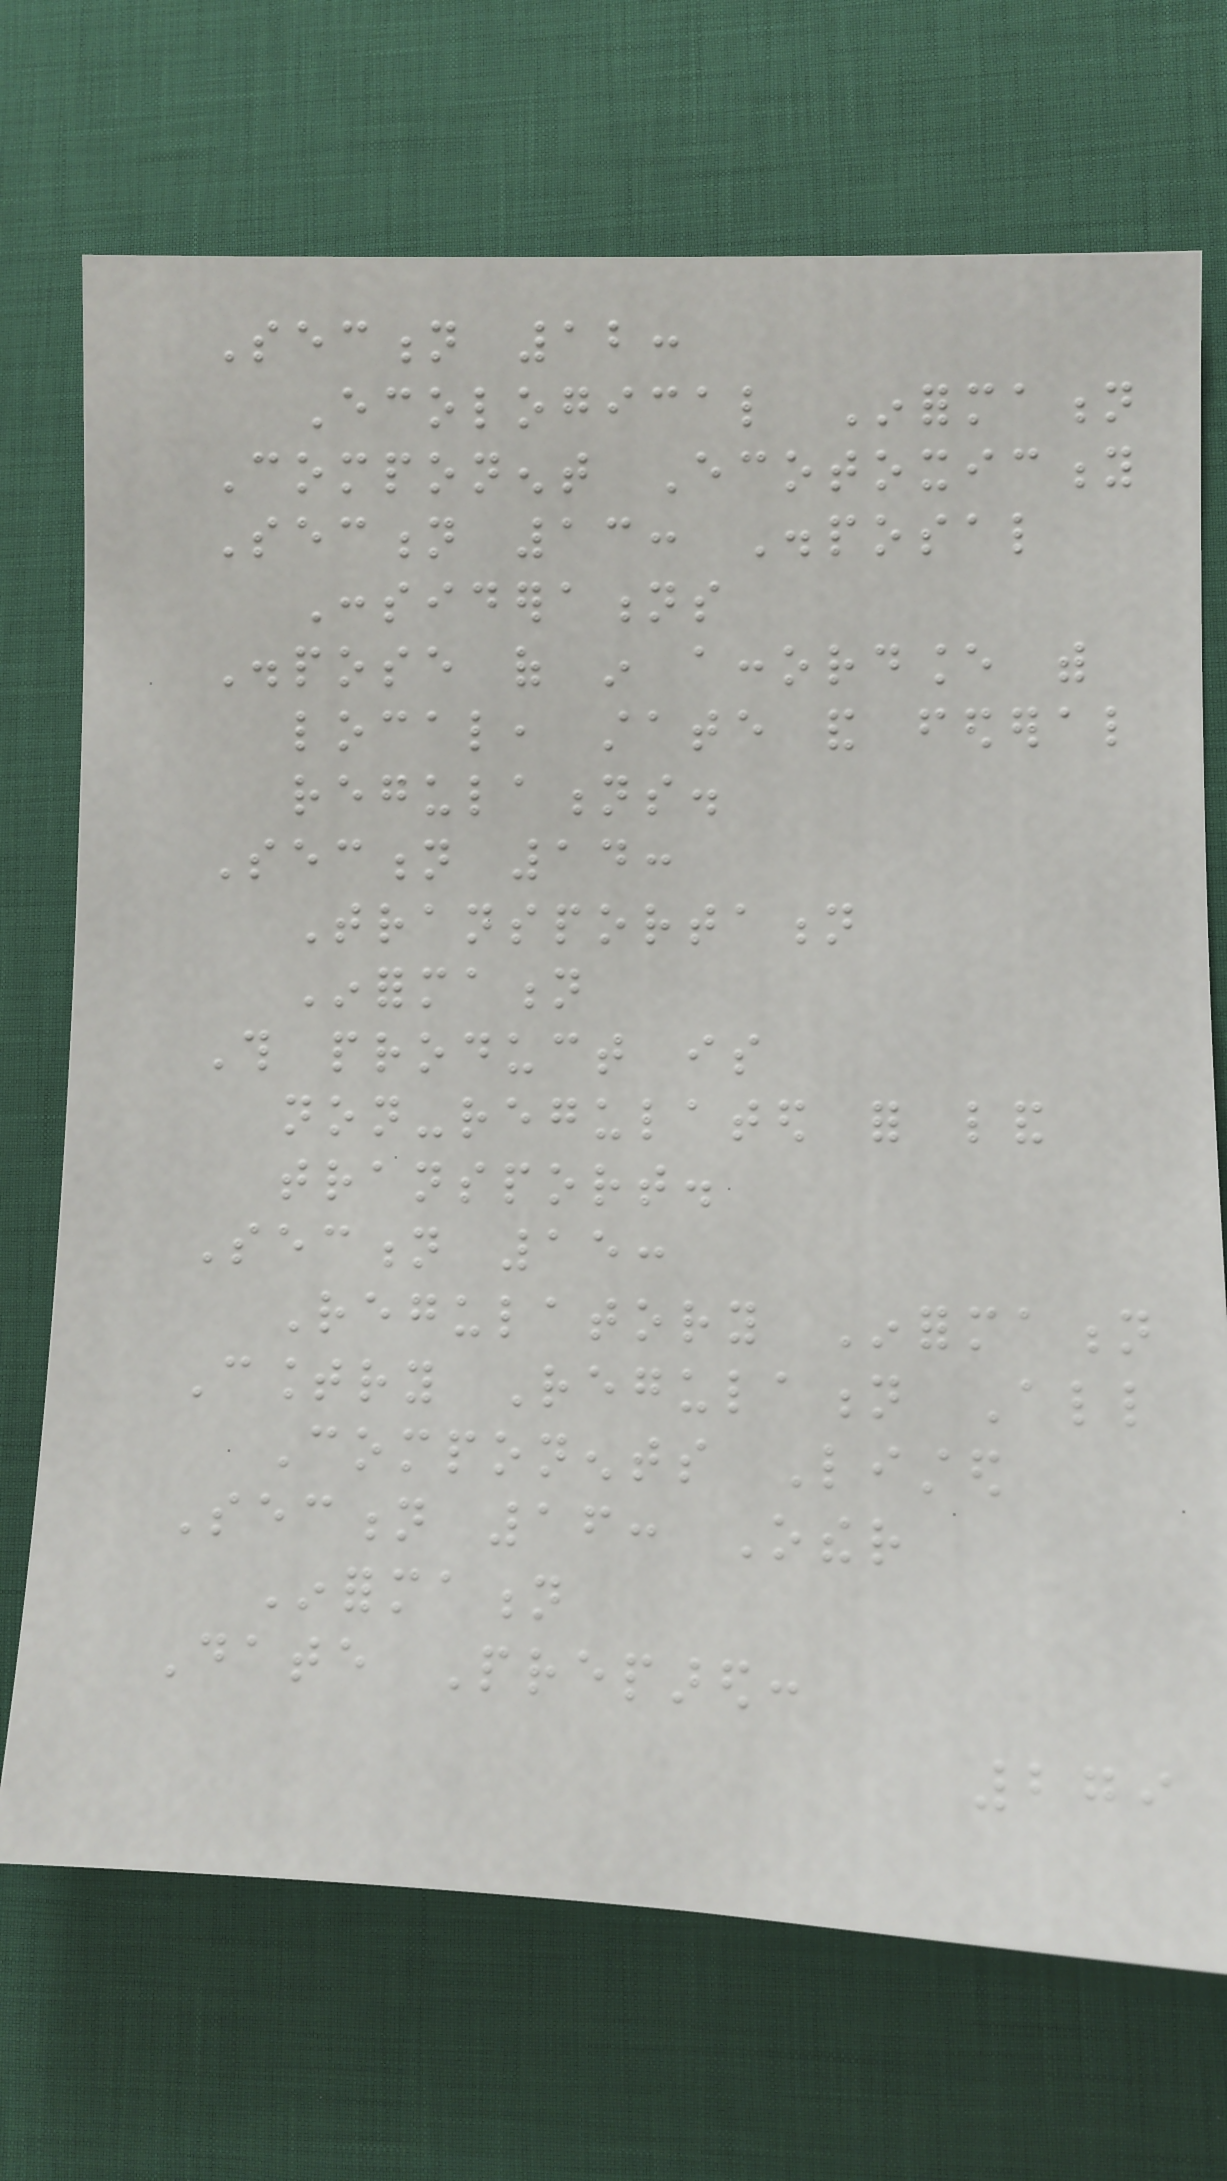Section 12:
Ecological Information
Component Ecotoxicity
Section 13: Disposal
Considerations
Dispose of in accordance with
local, state and federal
regulations.
Section 14:
Transportation
Information
This product is
non-regulated for land
transport.
Section 15:
Regulatory Information
Country Regulation All
Components Listed
Section 16: Other
Information
Date Prepared:
279
